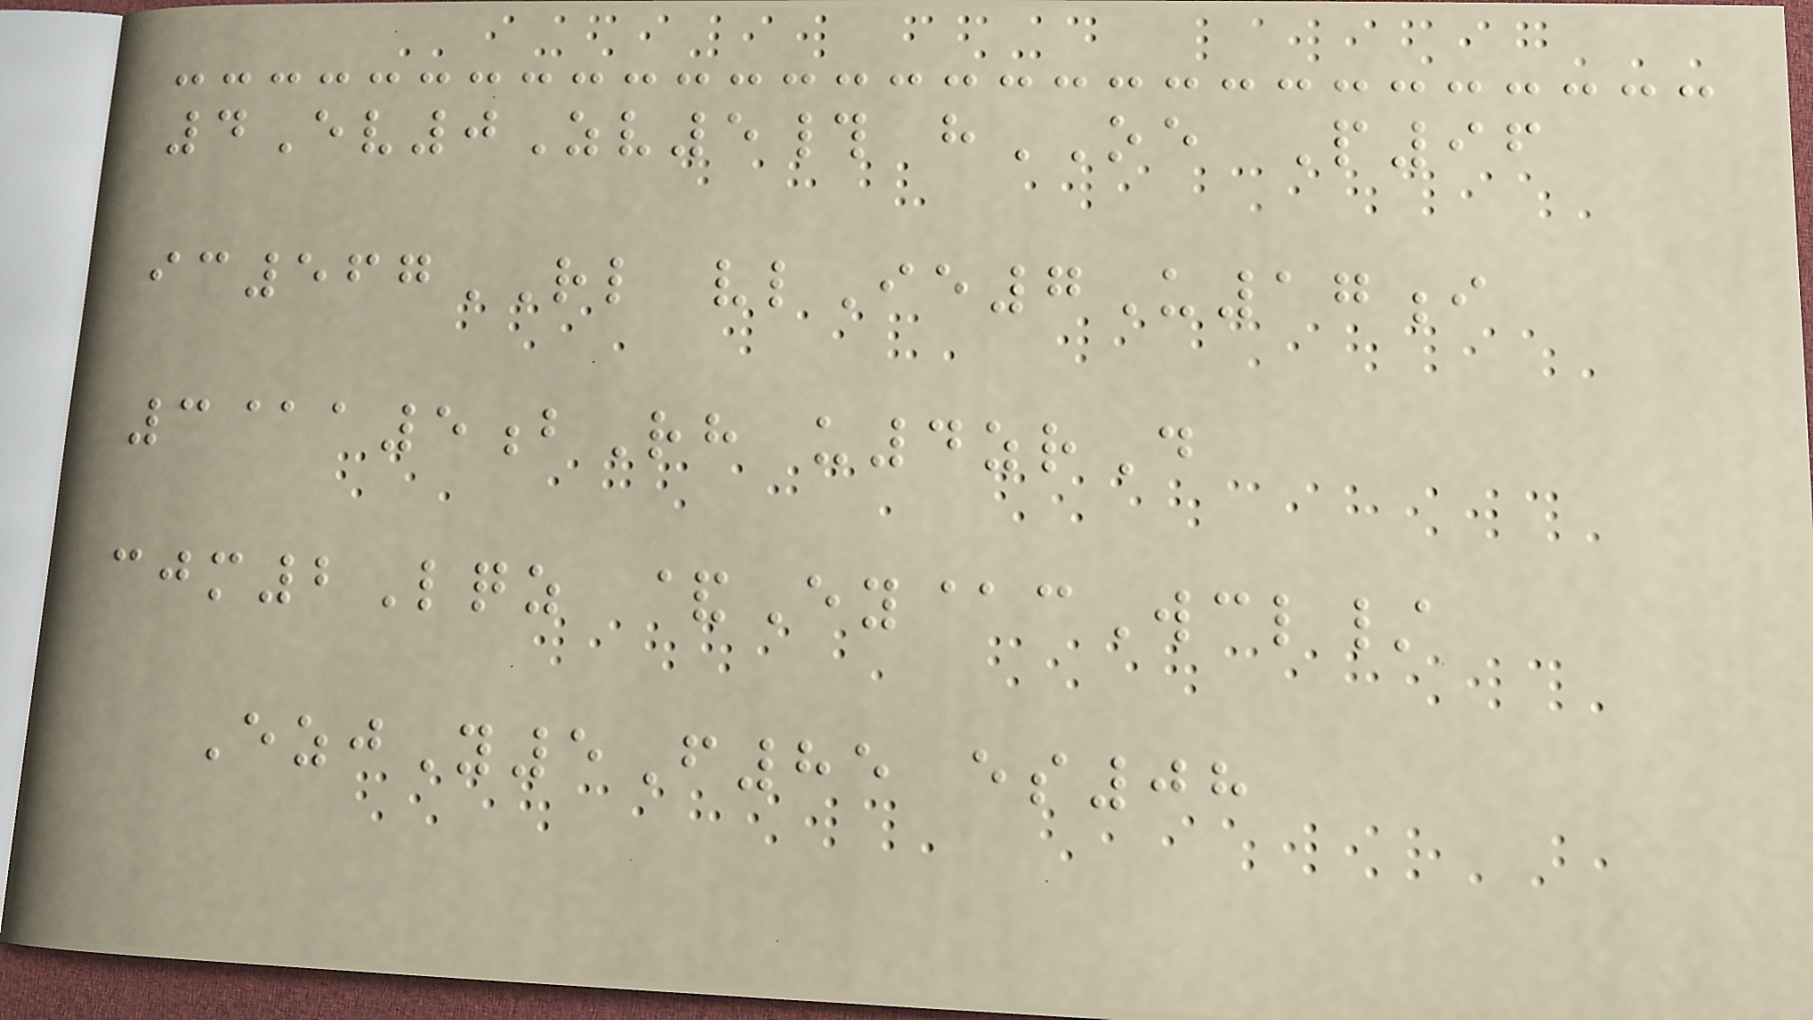4Ev0Zv5# hOE P96
ic567RL vlIe7U17i
3@a5bRh u4zrD
cjm2Lqz &Ey@cWcl/
EzjY5F85 es08
